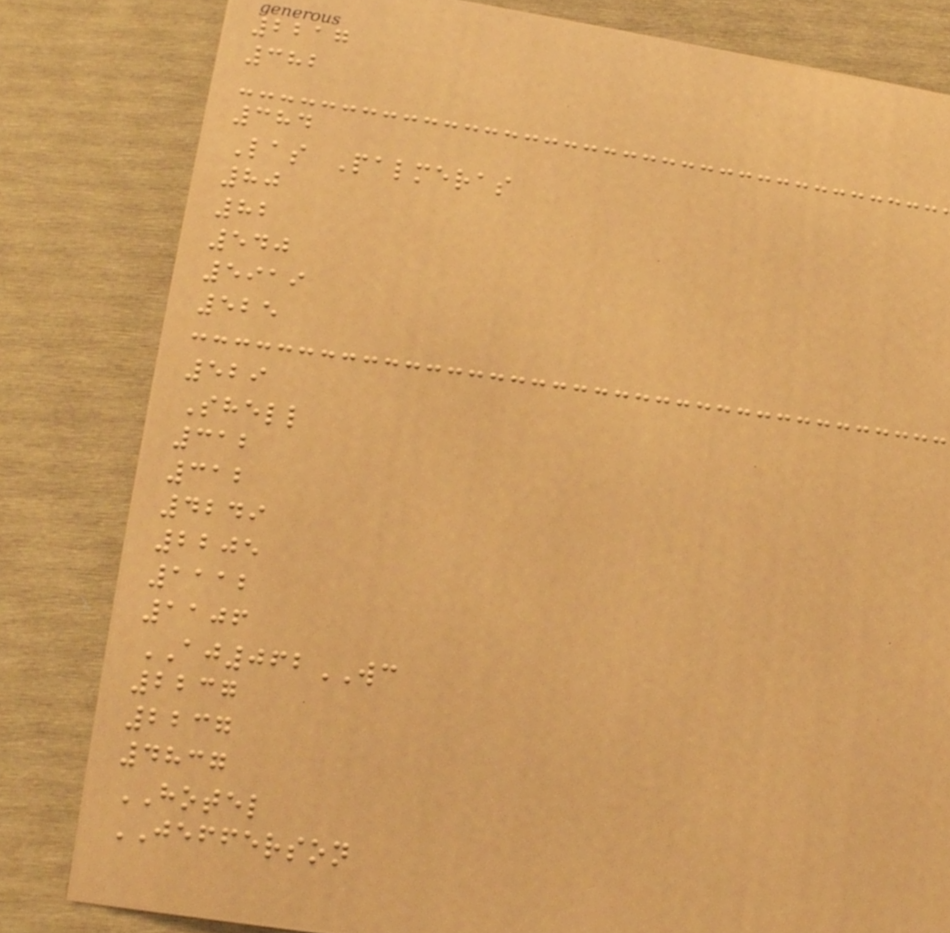2217
382
384
Las Palmeras
80
82
540
5919
525
529
Shell
312
312
4249
2205
1112
1106
AJ062WC
2237
2237
4837
HOTEL
JEFFERSON
